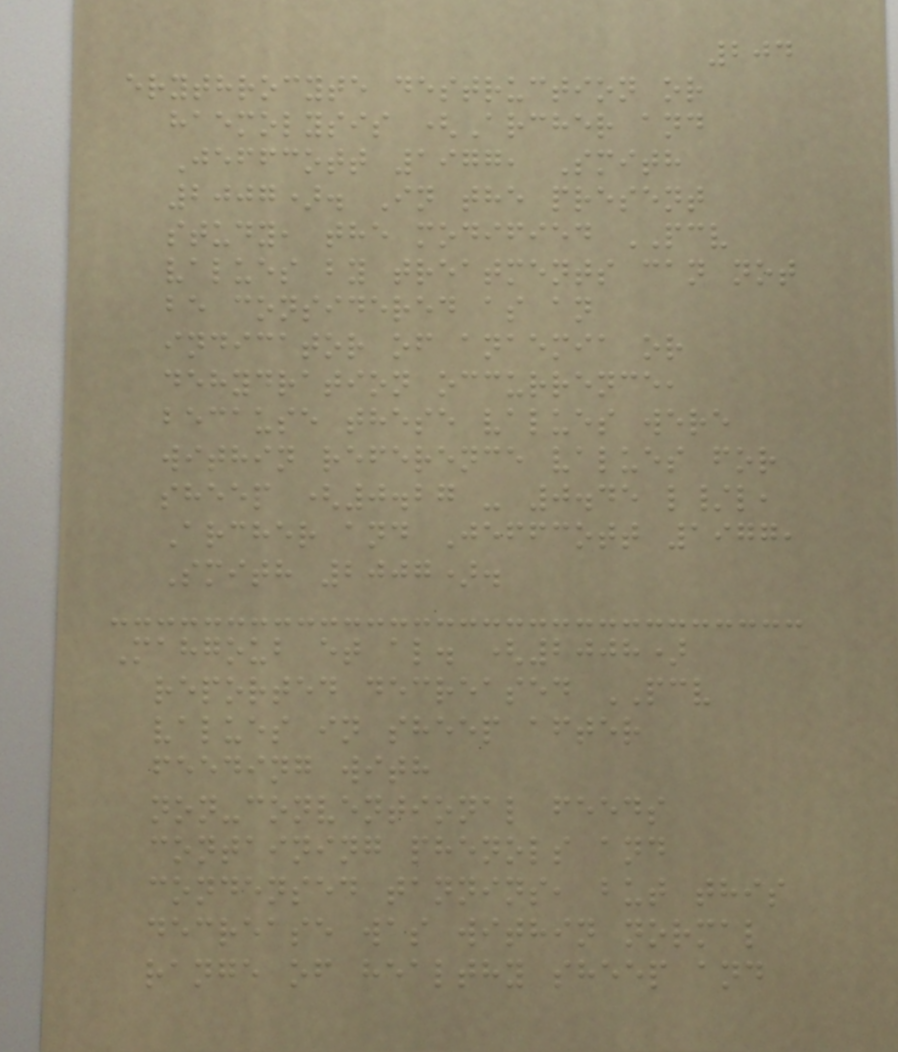204
erythrocyte destruction or
haemolysis (Archer and
Jeffcott 1977, Smith
2007). In the present
study, the modified PCV
values by treatments can not
be considered as an
indicator of anaemia or
dehydration occurrence,
because these values were
within reference values for
sheep (0.27 - 0.45 l/l,
Archer and Jeffcott 1977,
Smith 2007).
Mahgoub et al. (2008)
reported decreased PCV
values in sheep after
feeding with
non-conventional feeds
containing phenols and
condensed tannins, but this
decrease was within normal
range of healthy sheep and
